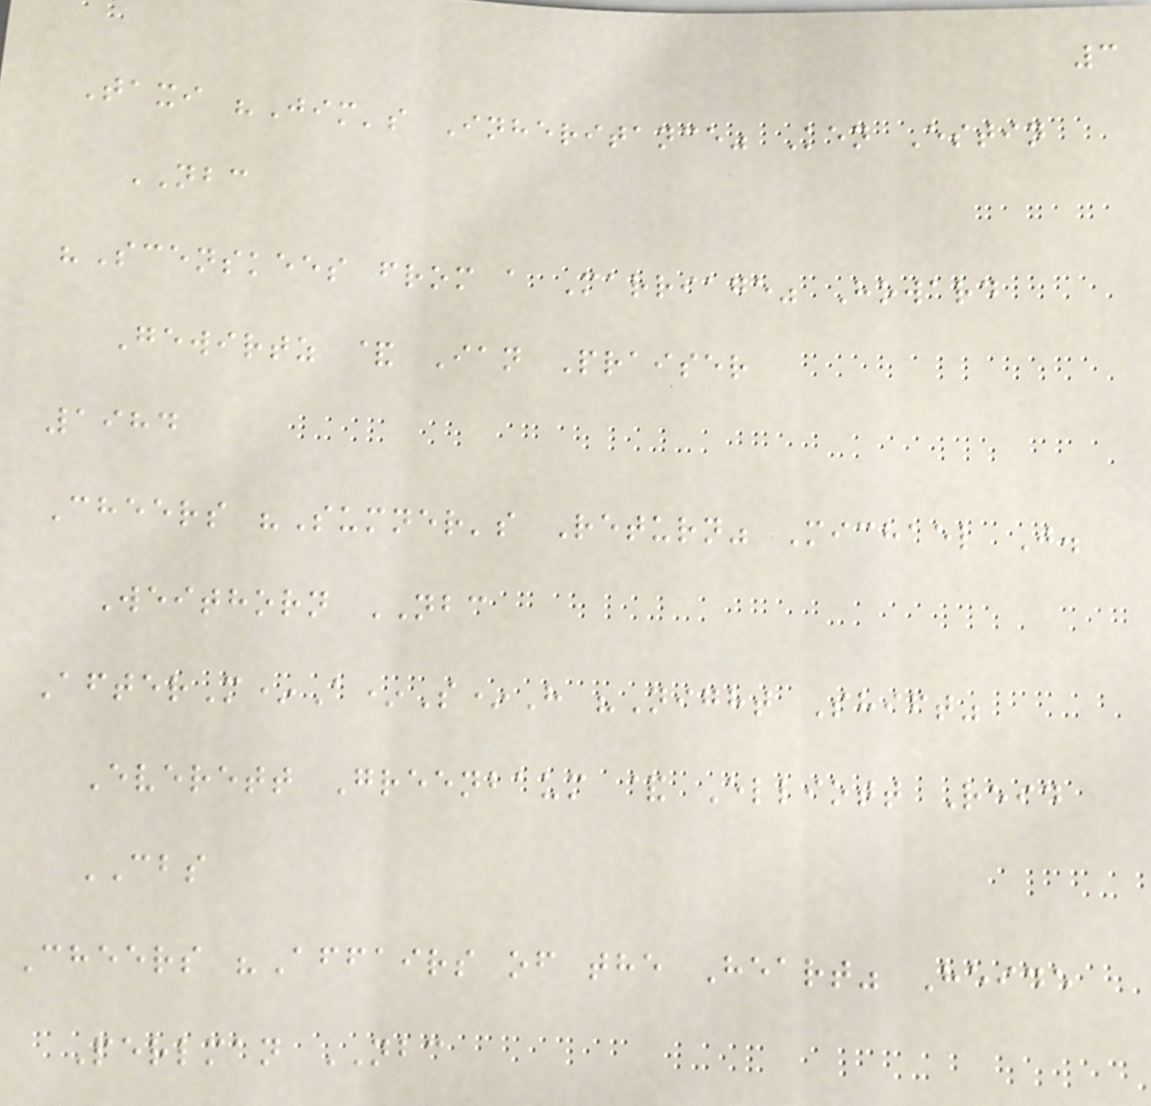3
Taxi "Jim's Inheritance" Ken Estin
NBC
"Scenskees from a Marriage" Howard
Gewirtz & Ian Praiser
1984
Cheers "Sumner's Return" Michael J.
Weithorn NBC
AfterM*A*S*H "Night Shift"
Everett Greenbaum & Elliott Reid
CBS
Cheers "Affairs of the Heart" Heide
Perlman NBC
